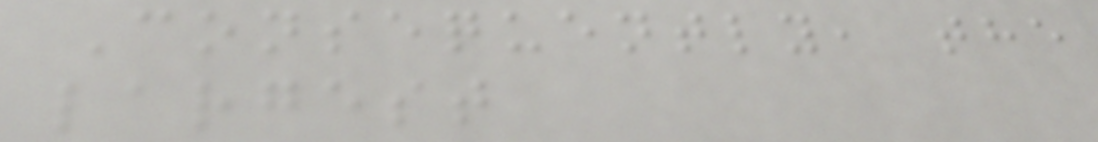Consequently, the
largest
